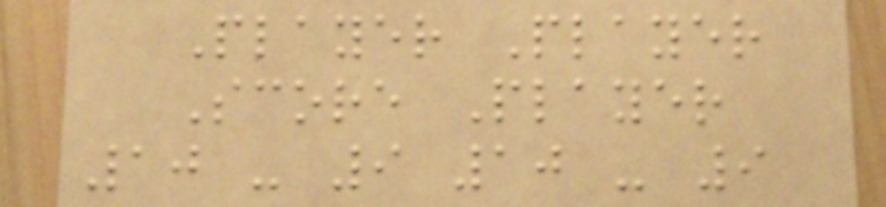Player Player
Score Player
10 - 9 10 - 9
